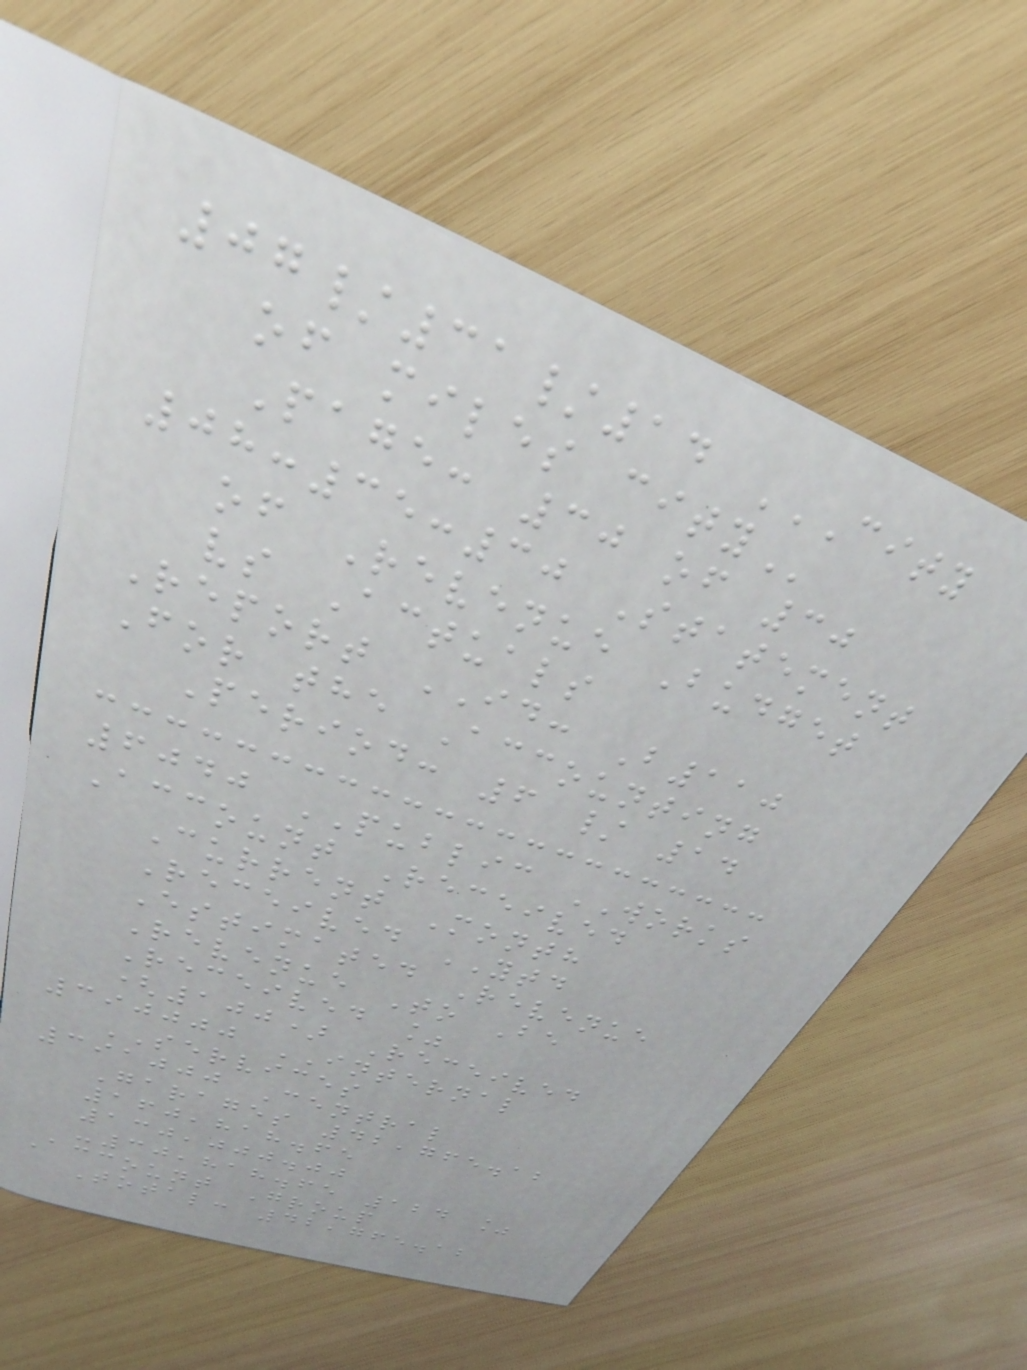07/31/14 CITY
OF MILES CITY
Page: 30 of 30
08:35:30 Statement
of Revenue Budget
vs Actuals
Report ID: B110
For the Accounting
Period: 6 / 14
6040 PUBLIC WORKS
Account Received
Current Month
Received YTD
Estimated Revenue
Revenue To Be
Received %
(100) Received
390000 INTERNAL
SERVICES
391000 Central
Garages 42,765.12
160,818.65
130,000.00
-30,818.65 124 %
Account Group
Total: 42,765.12
